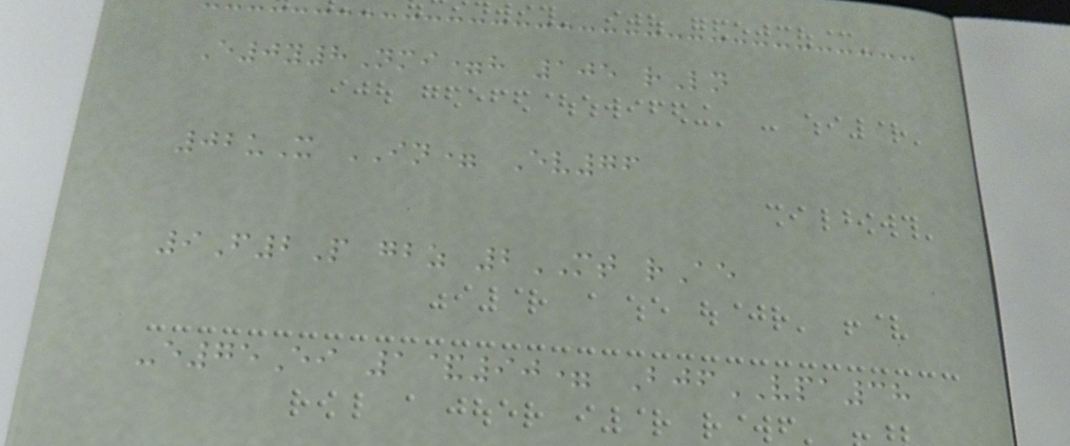E0y8Nmi=h 105 rLn
02uX IN= Ev76
9F2P gbz 2MT rAe
-e75Ei 1&90= BjfVPA38
